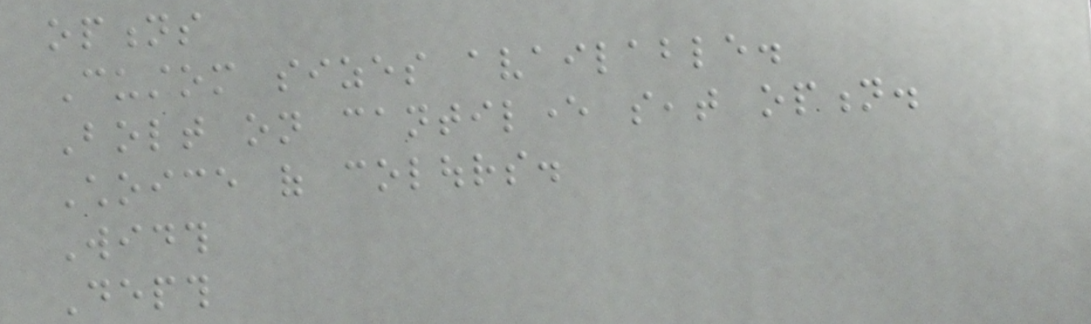options
Custom sizes available.
Bolt on cantilever seat option.
Choice of colours.
Width
Depth
